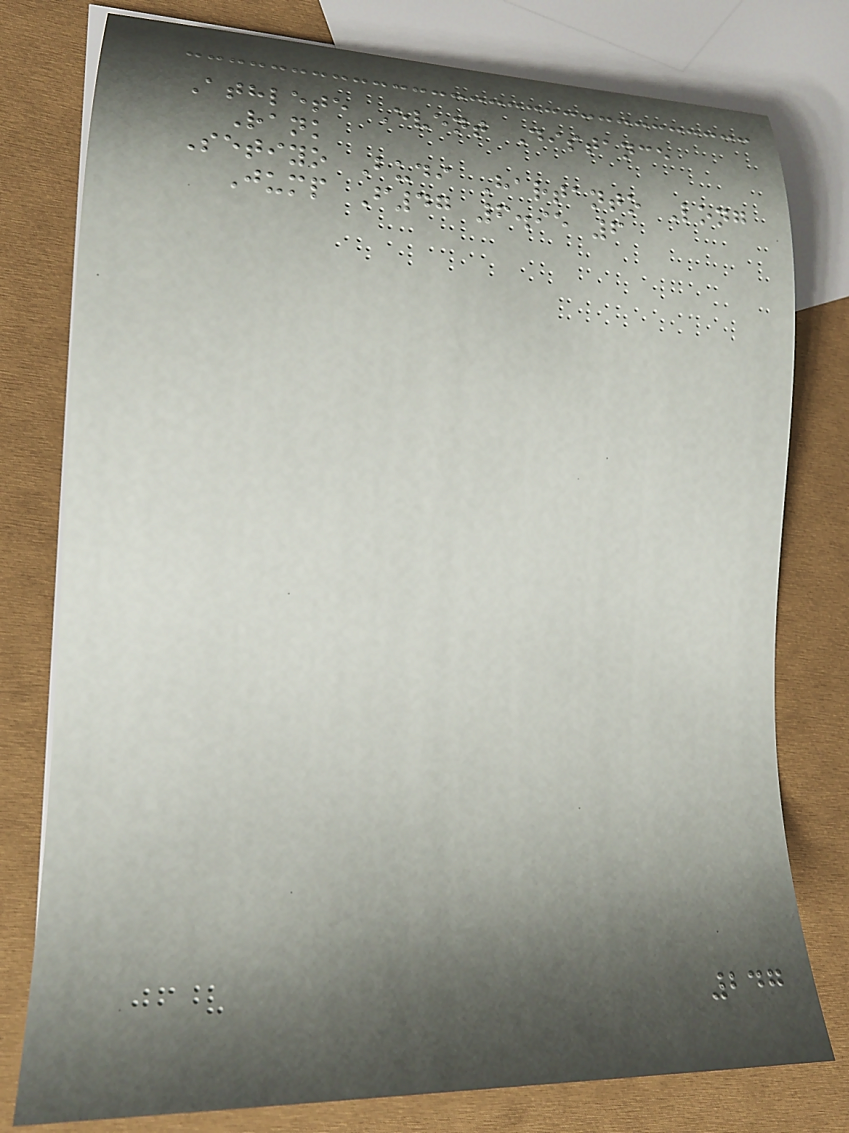Athlete Event Distance
Rank
Setiyo Budi Hartanto Long
Jump F47 6.95 6
247
